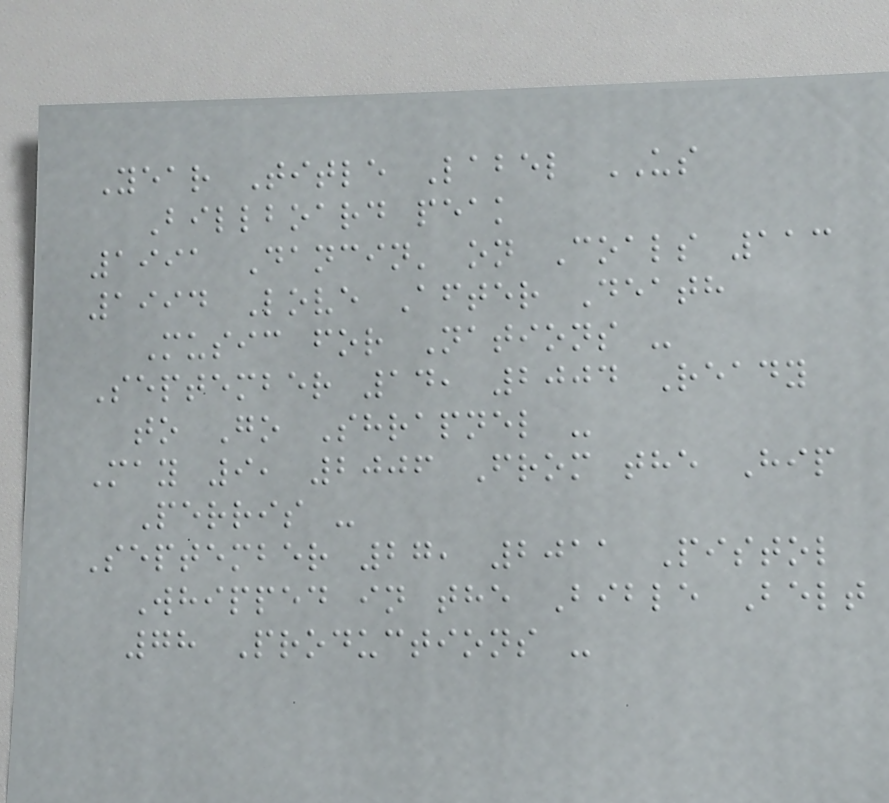Year Title Label US
Billboard peak
1991 Dancin' on Coals 113
1994 Love After Death
Music for Nations -
September 14, 2004 Ready
to Go Shrapnel -
May 9, 2006 From the Hip
Perris -
September 27, 2011 Pistol
Whipped in the Bible Belt
78 Productions -
